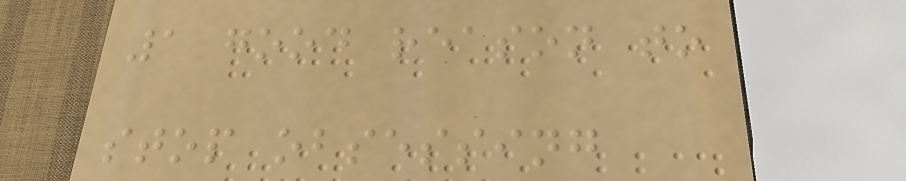1 good reason to
stop obsessing
